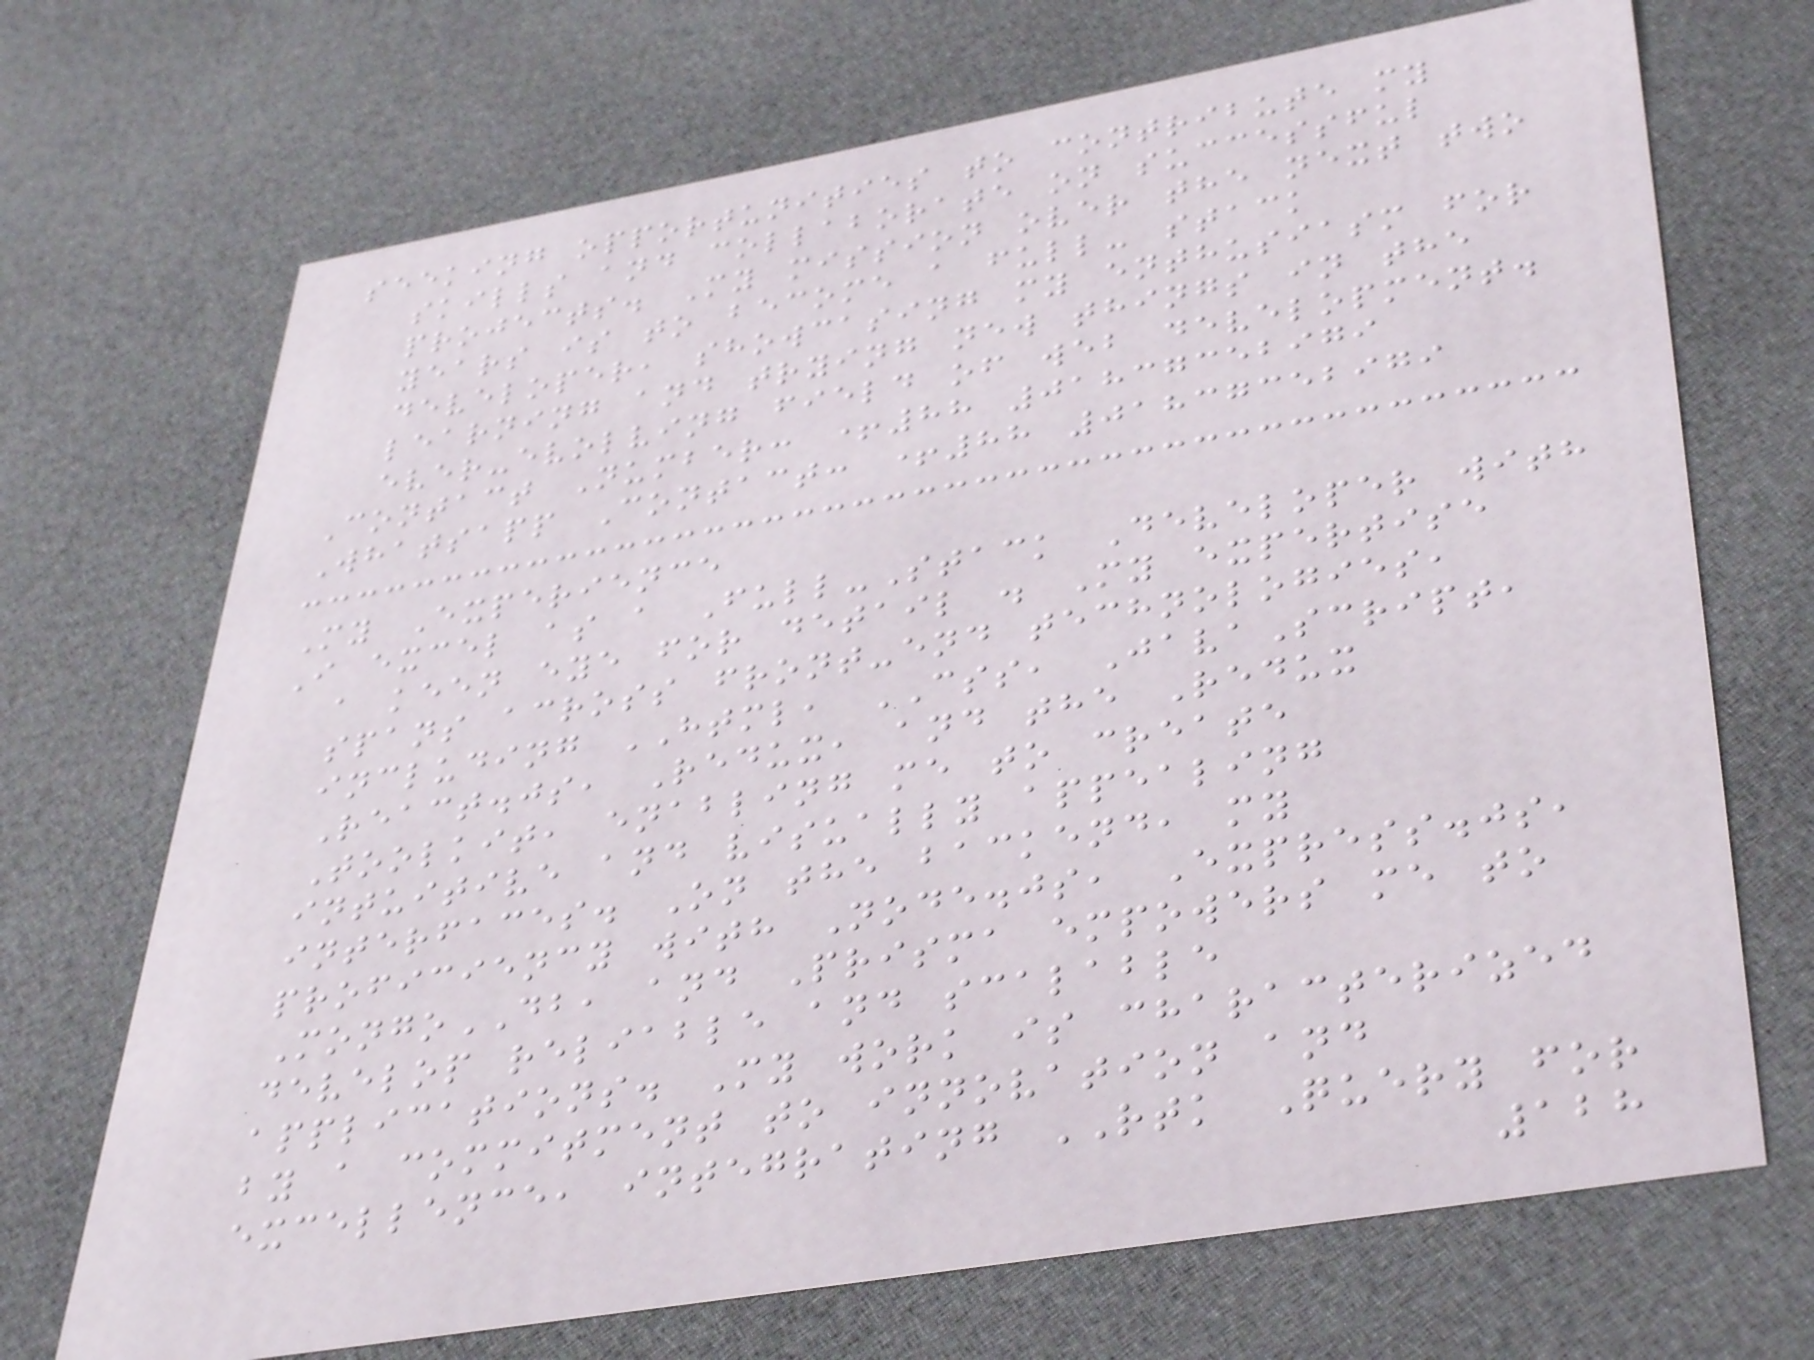seeking opportunities to contribute my
skills and collaborate on successful
projects. My mission over the next two
years is to become a full- stack
developer, showcasing my enthusiasm for
learning and trying new things in the
ever-evolving field of web development.
Contact Number: +88 01837352979
Whatsapp Contact: +88 01837352979
My Experience
I excel as a Full-Stack Developer with
a keen eye for detail . My expertise
spans across front-end technologies,
including HTML, CSS, JavaScript,
React.js, Redux, and the Redux
Toolkit, enabling me to create
intuitive and visually appealing
interfaces. On the backend, my
proficiency with Node.js, Express.js,
MongoDB, and Prisma empowers me to
develop reliable and scalable
applications. My work is characterized
by a commitment to innovation and
excellence, integrating RTK Query for
128
